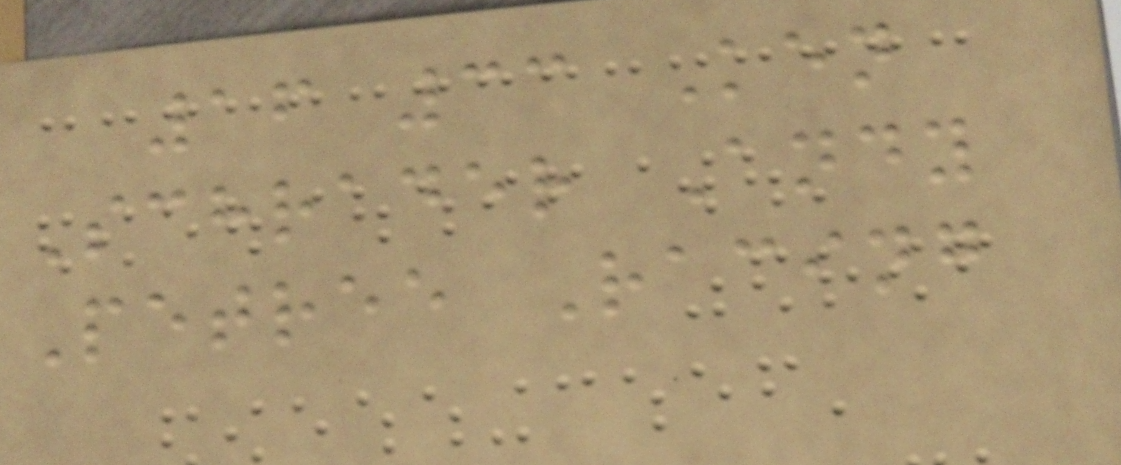16 33 Ken
Schrader Andy
Petree Racing
